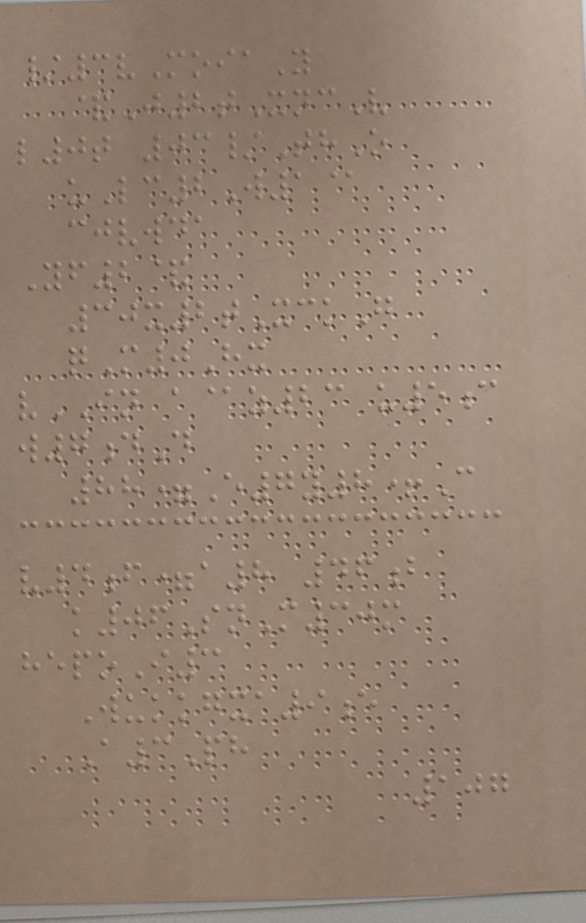/3vMoiaY
&J2tXncV
l0t 03/ThO
uLc2W1@
cjvwda
Yf2&
30x2tXckG
qM0Hx
vIN a@z23 u5c
w7dD
88=E7y8+C
v4f=a8 46b
k06SnM30m
hepoI3
Wukkgxa9e
A3Ph
107
